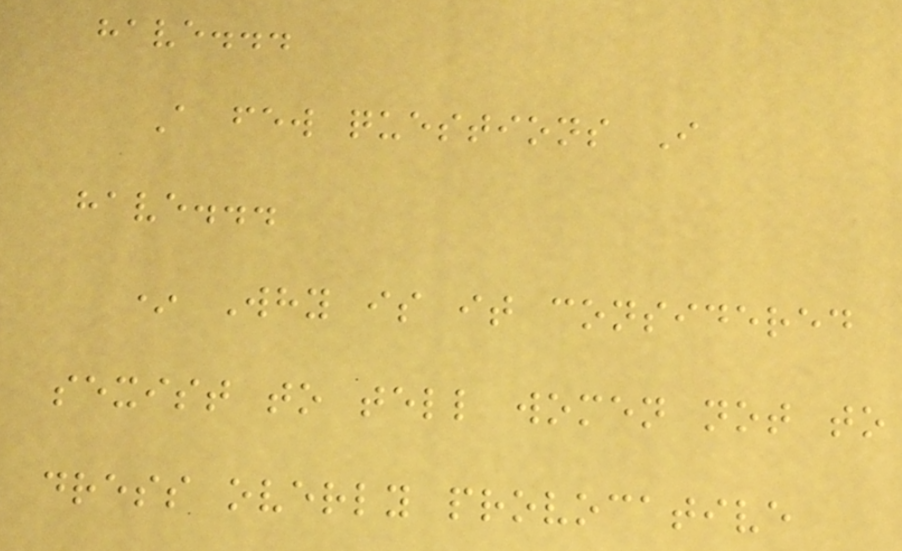have...
A few questions I
have...
* Why is it considered
sexist to tell women not to
dress overly provocative
